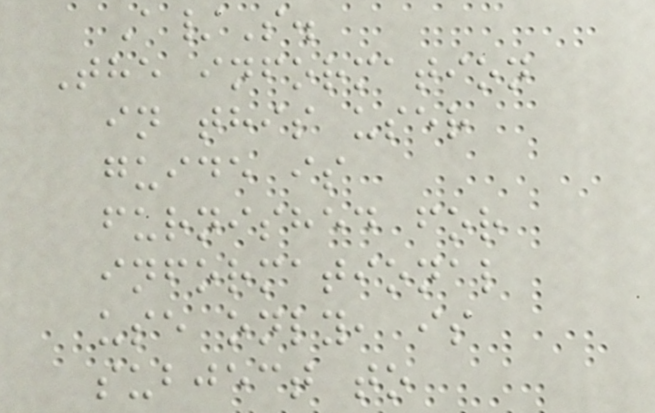A/S.
The information
in this user
guide is
furnished for
informational
use only, is
subject to
